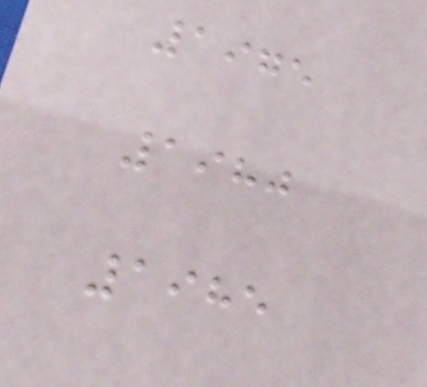1975
1980
1985
